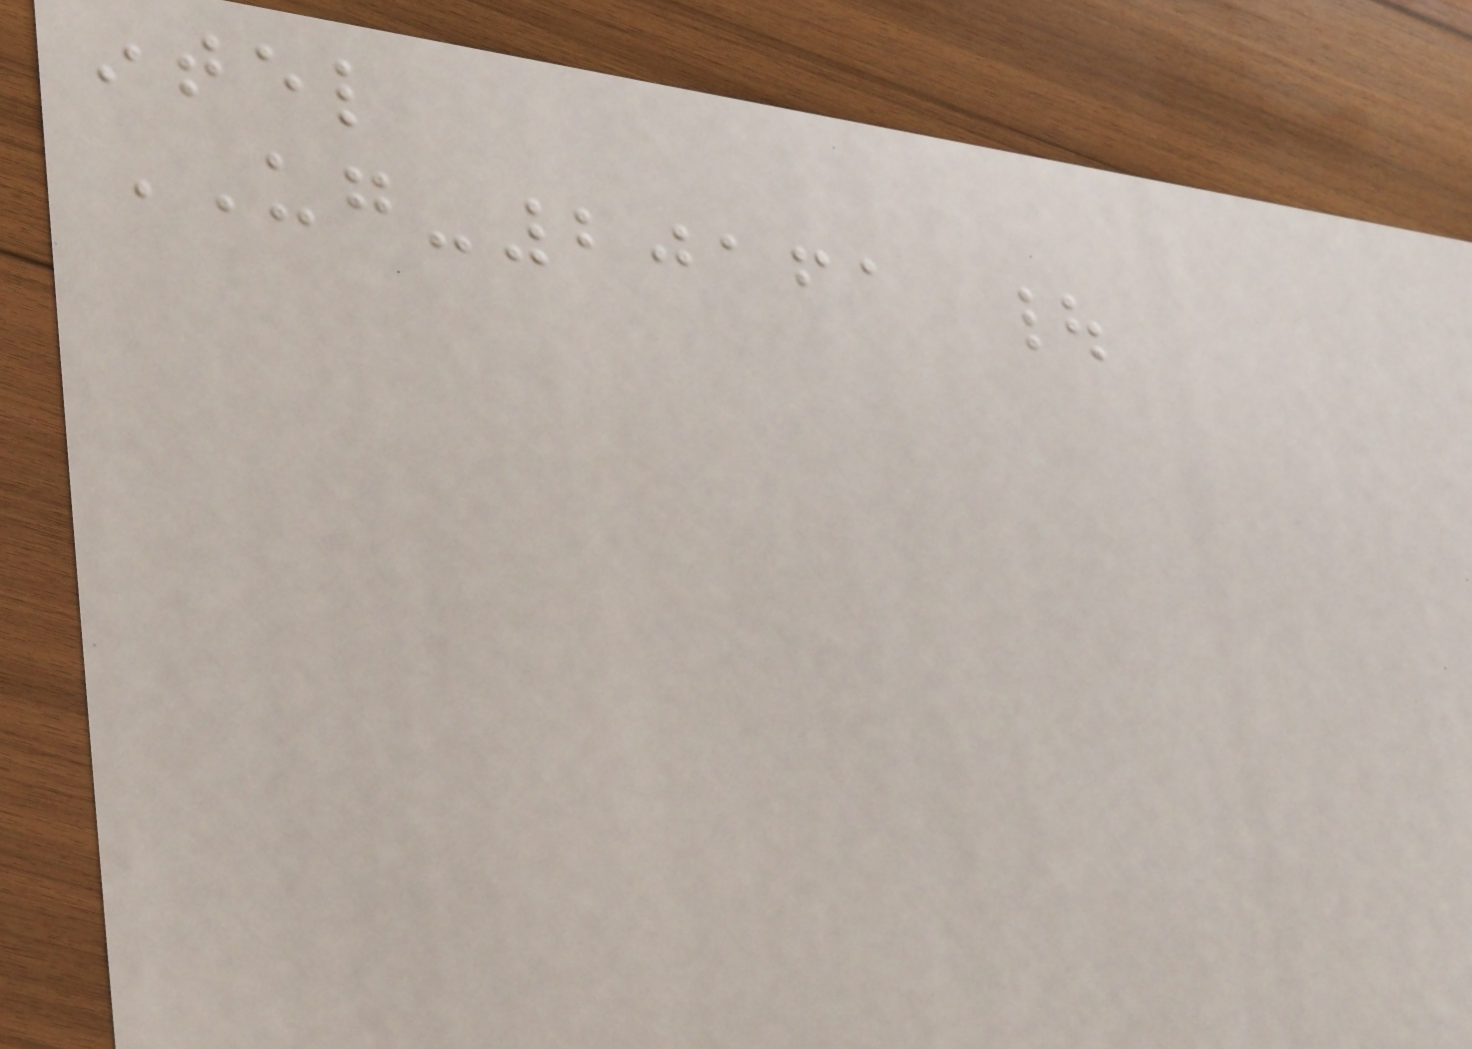intel
UG-20161 |
